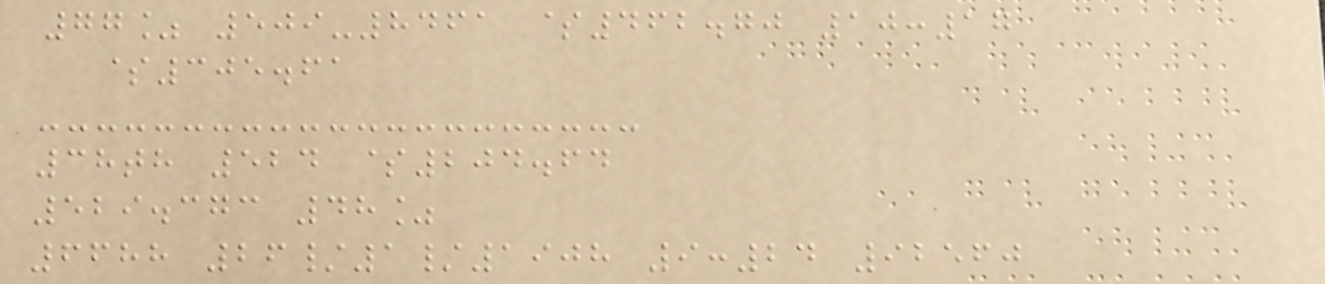77% 509-8461 $462.70 10:17
$305.61
38th 524 $204.64
529.373 48%
6688 26/1/1908 9:24 92560
